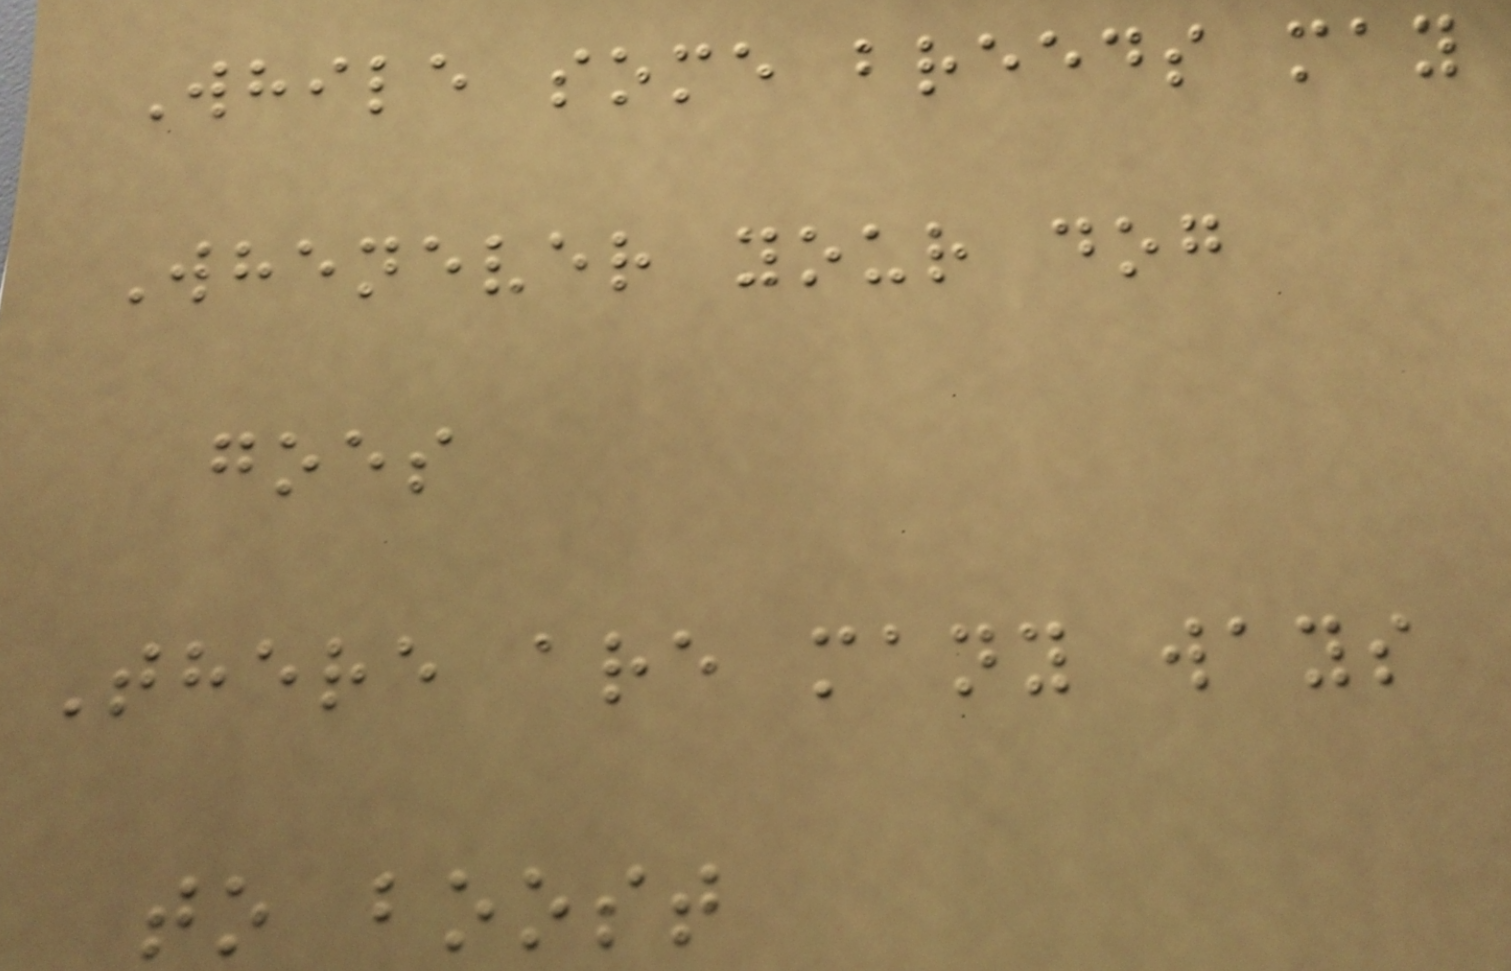While some breeds may
Whenever your dog
goes
There are many ways
to boost
